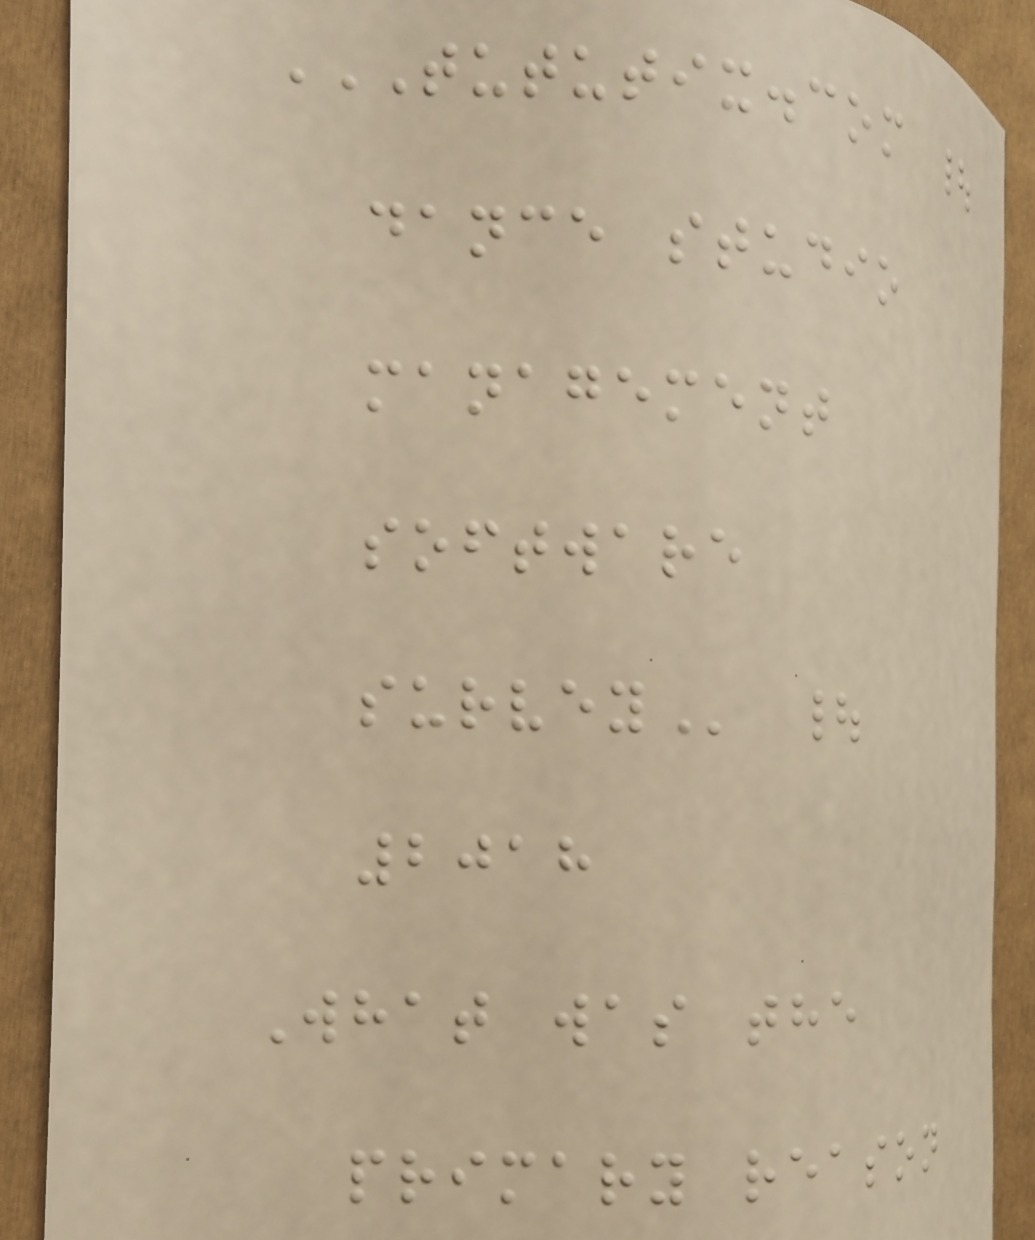TUTUTIX.COM |
DANCE STUDIO
MANAGEMENT
SOFTWARE
SURVEY |
2018
What was the
primary reason
